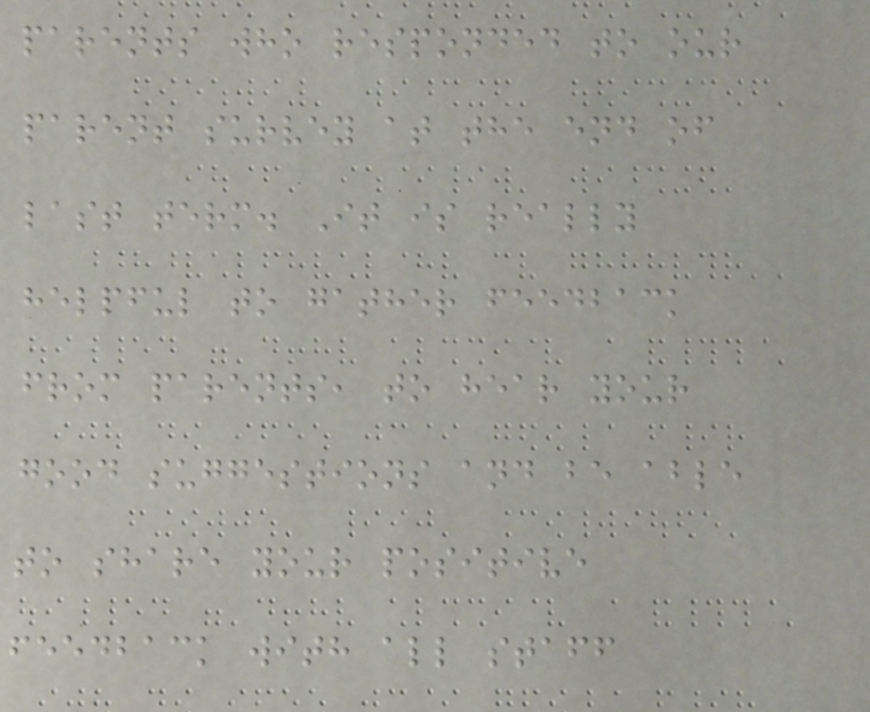parents who responded to our
parent survey at the end of
last term. It is really
helpful to gather feedback
from parents, to hear your
good suggestions and be able
to share your positive
feedback with all staff
